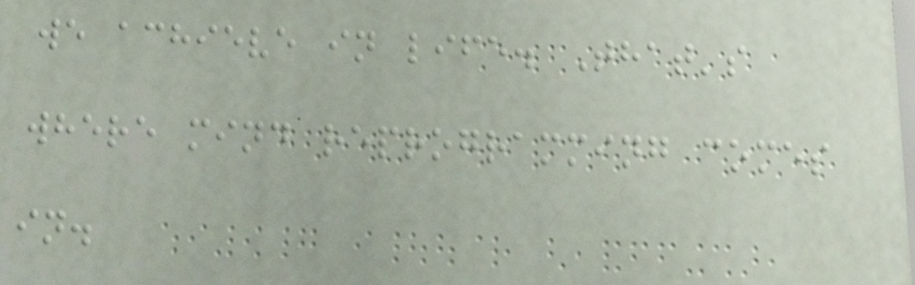we achieve in life. That's
where mind reprogramming comes
in.
